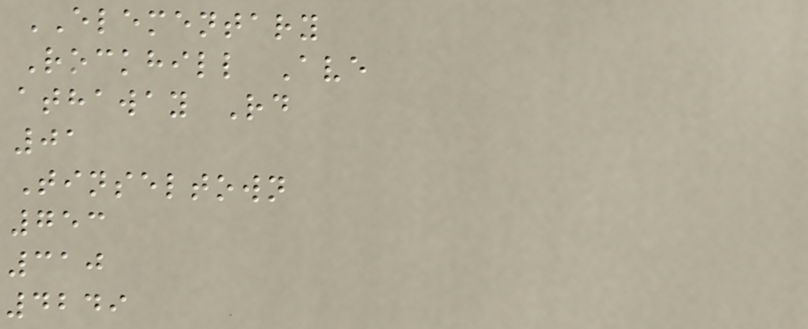ELEMENTARY
Rockhill Ave
athaway Rd
01
Tinseltown
753
310
4249
